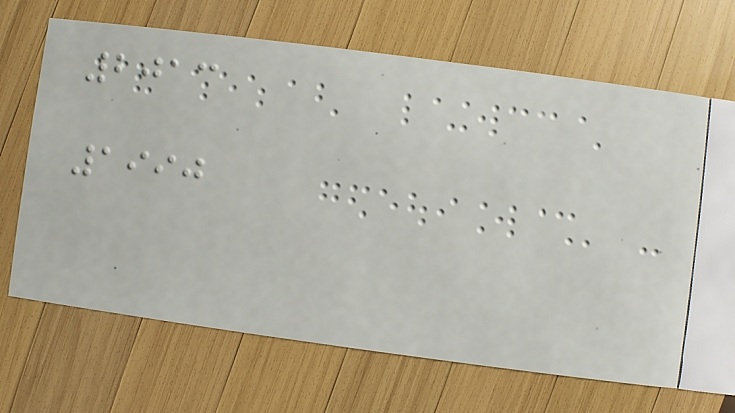2013
1990
